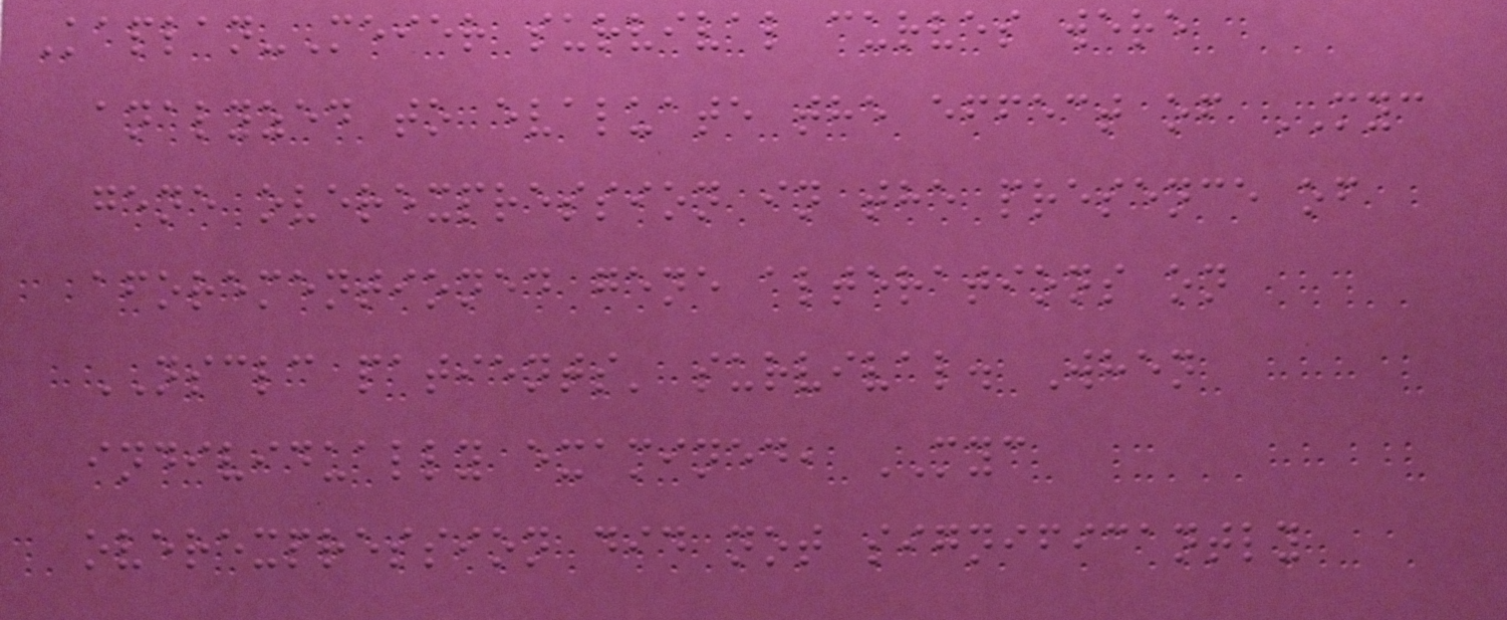Kaplan-Meier survival curves were
analyzed to evaluate the effect of MYC
gene overexpression in the presence of
aforementioned gene alterations on
NSCLC patients' survival. When
individually examined, MYC
overexpression did not significantly
